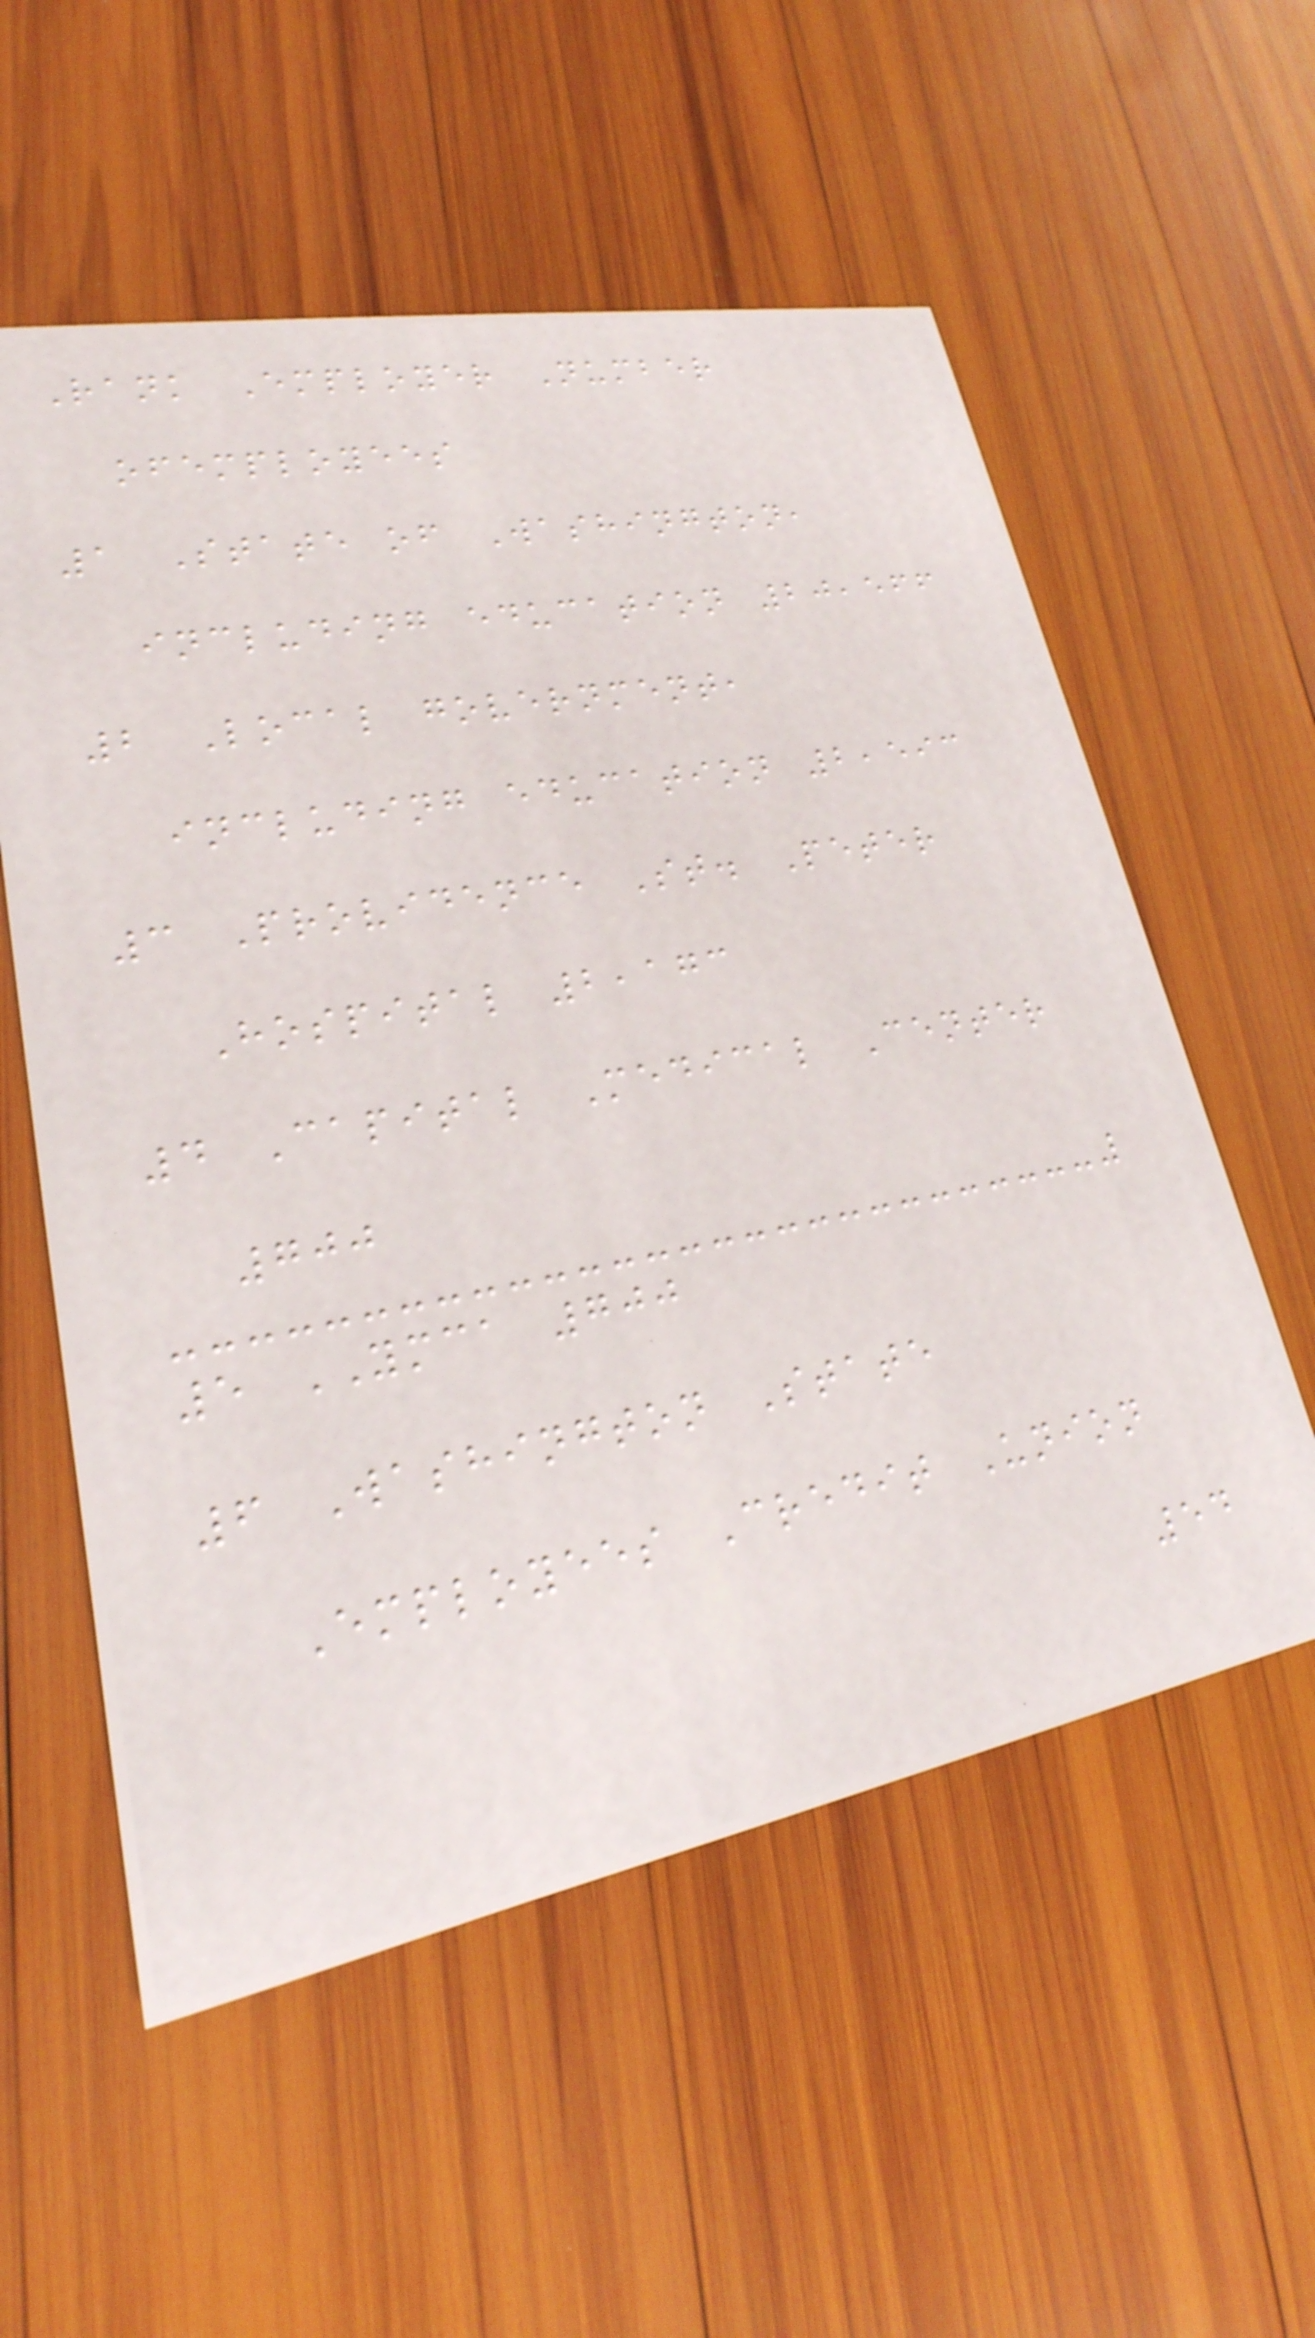Rank Employer Number
ofemployees
1 State of Washington,
including education 20,566
2 Local government,
including education 2,593
3 Providence St. Peter
Hospital 2,173
4 Capital Medical Center
700
5 YMCA 700
6 Washington State
Employees Credit Union
54
